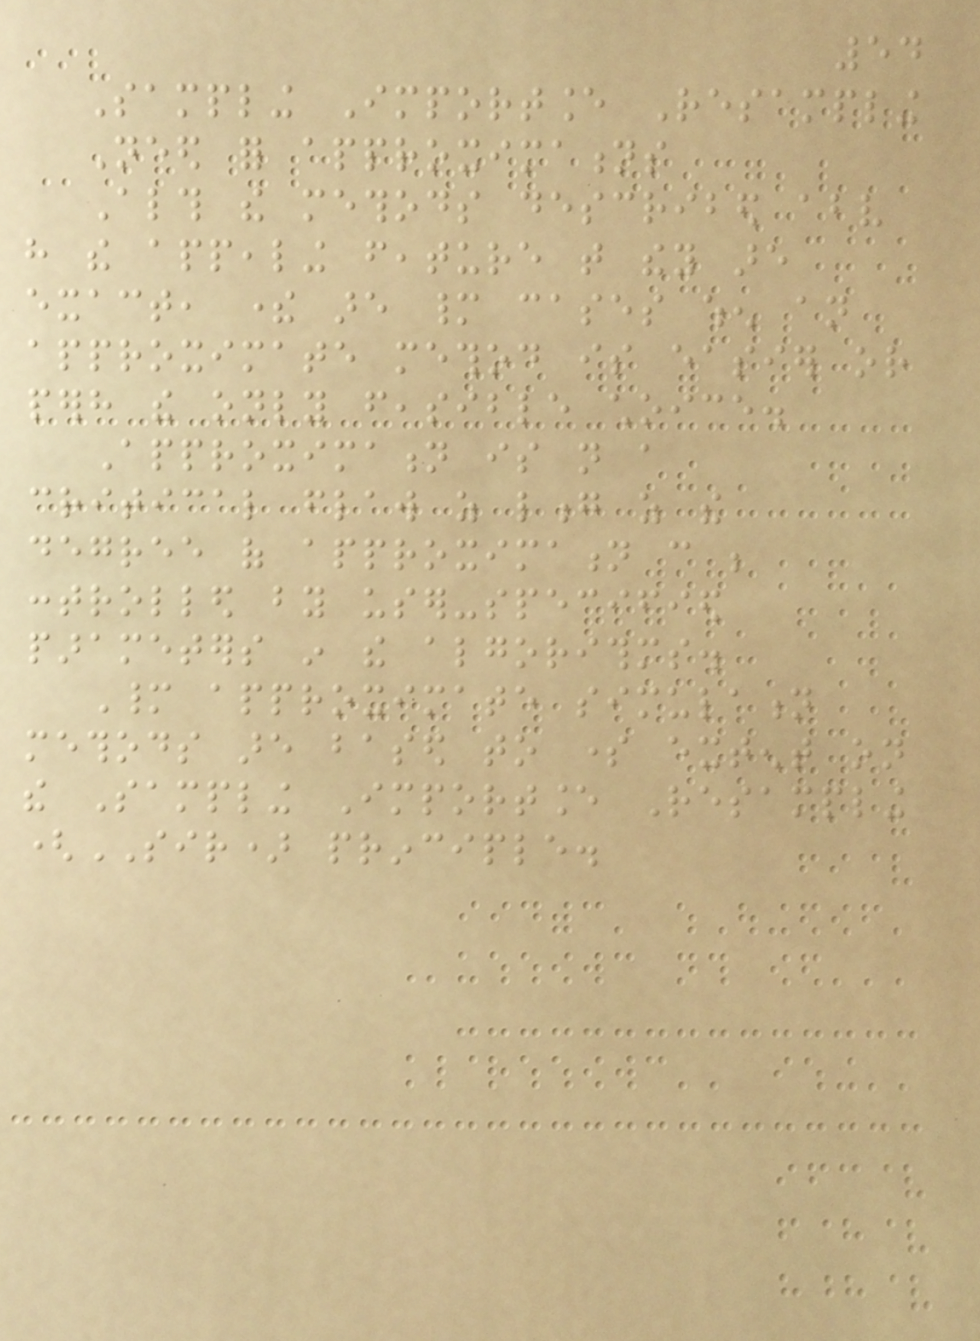54
Sampling Importance Resampling
Need for approximations
Although the methods described above
have the appealing feature that they are
exact, there are many cases when an
approximate method is easier or
perhaps the only feasible choice.
Approximation is not a
critical flaw as long as the
degree of approximation can be
controlled by user-specified
parameters in the algorithms.
Many approximate simulation
methods are based to some extent on
the Sampling Importance Resampling
(SIR) principle.
